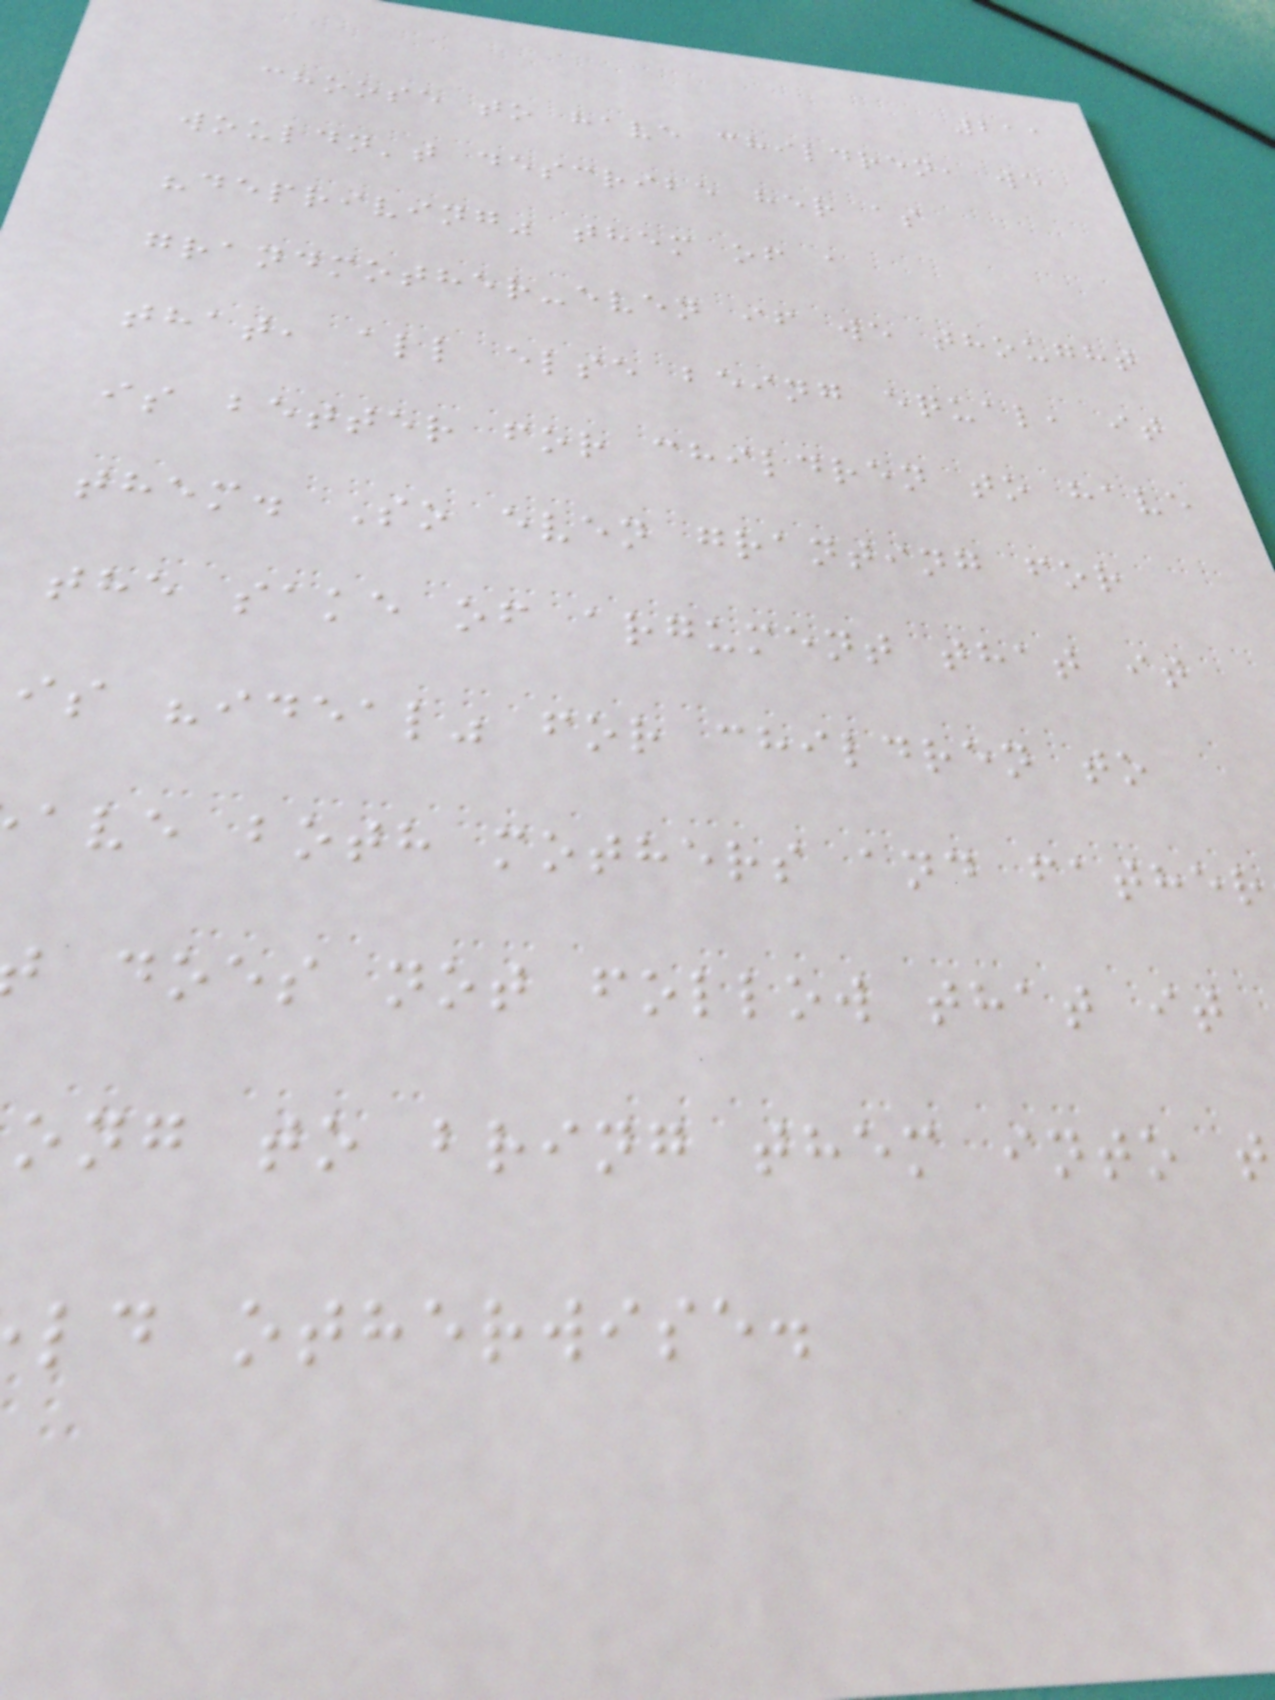211
choose to have children, we
wouldn't describe her as
"depriving" them of a
grandmother-even if we thought
that, all else being equal, it
is better for children to have
them. So even granting for
the sake of argument that it
is "ideal" for children to
ave both mothers and father
does not follow that it
ong to bring them into t
ld otherwise.
